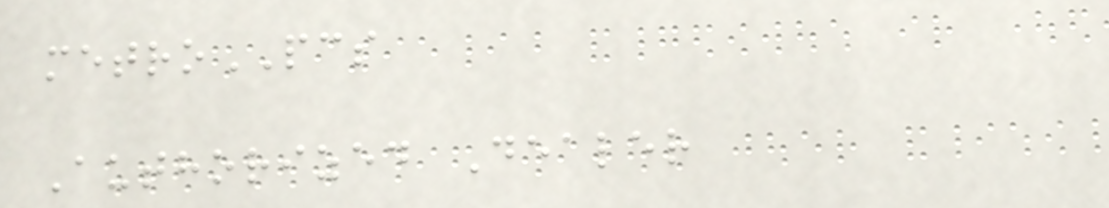metroPCS
Authorized Dealer
